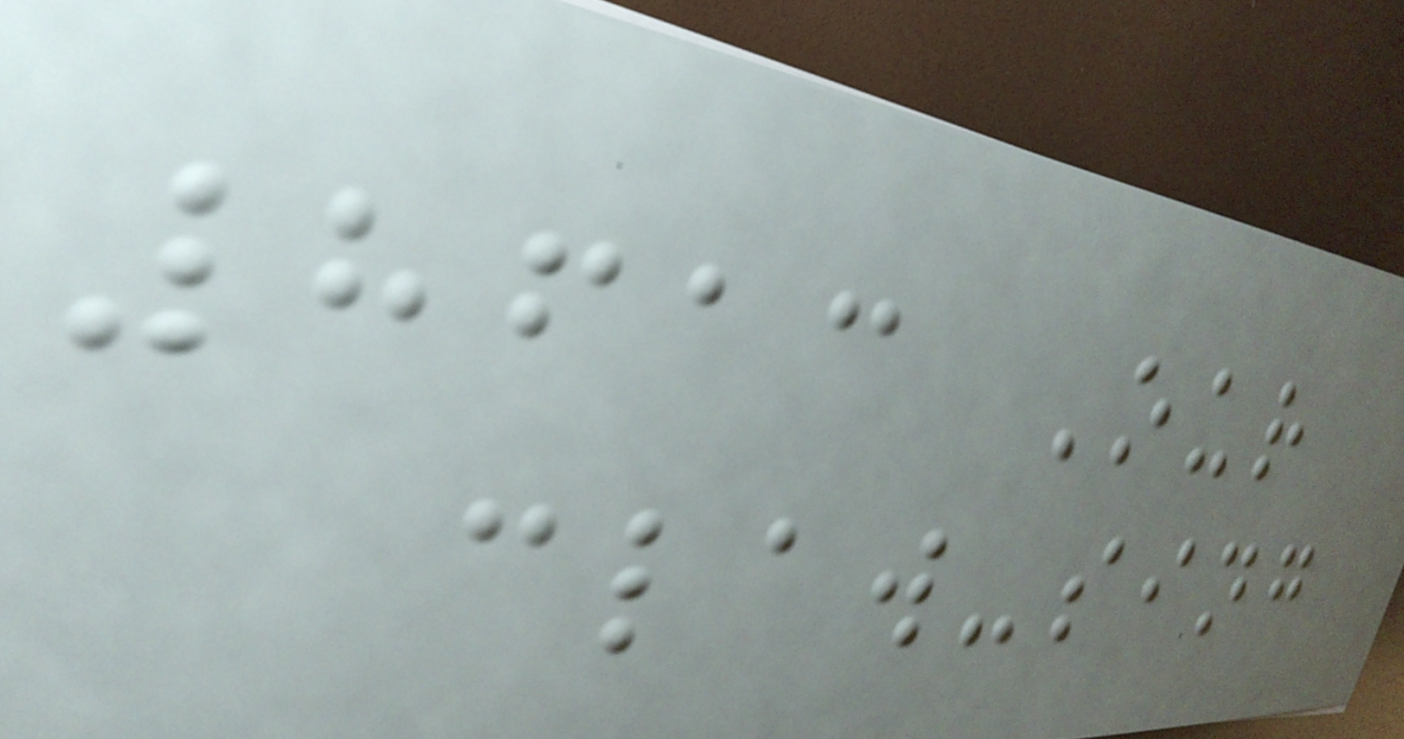8613 Our
claw-sing
